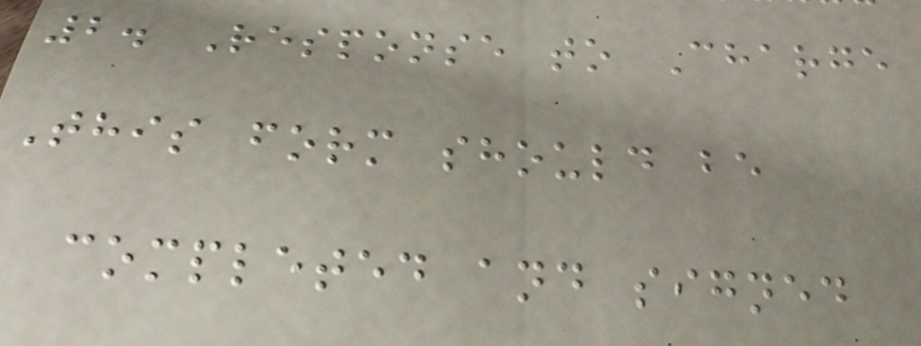2. Response to Charge
This form should be
completed and signed
